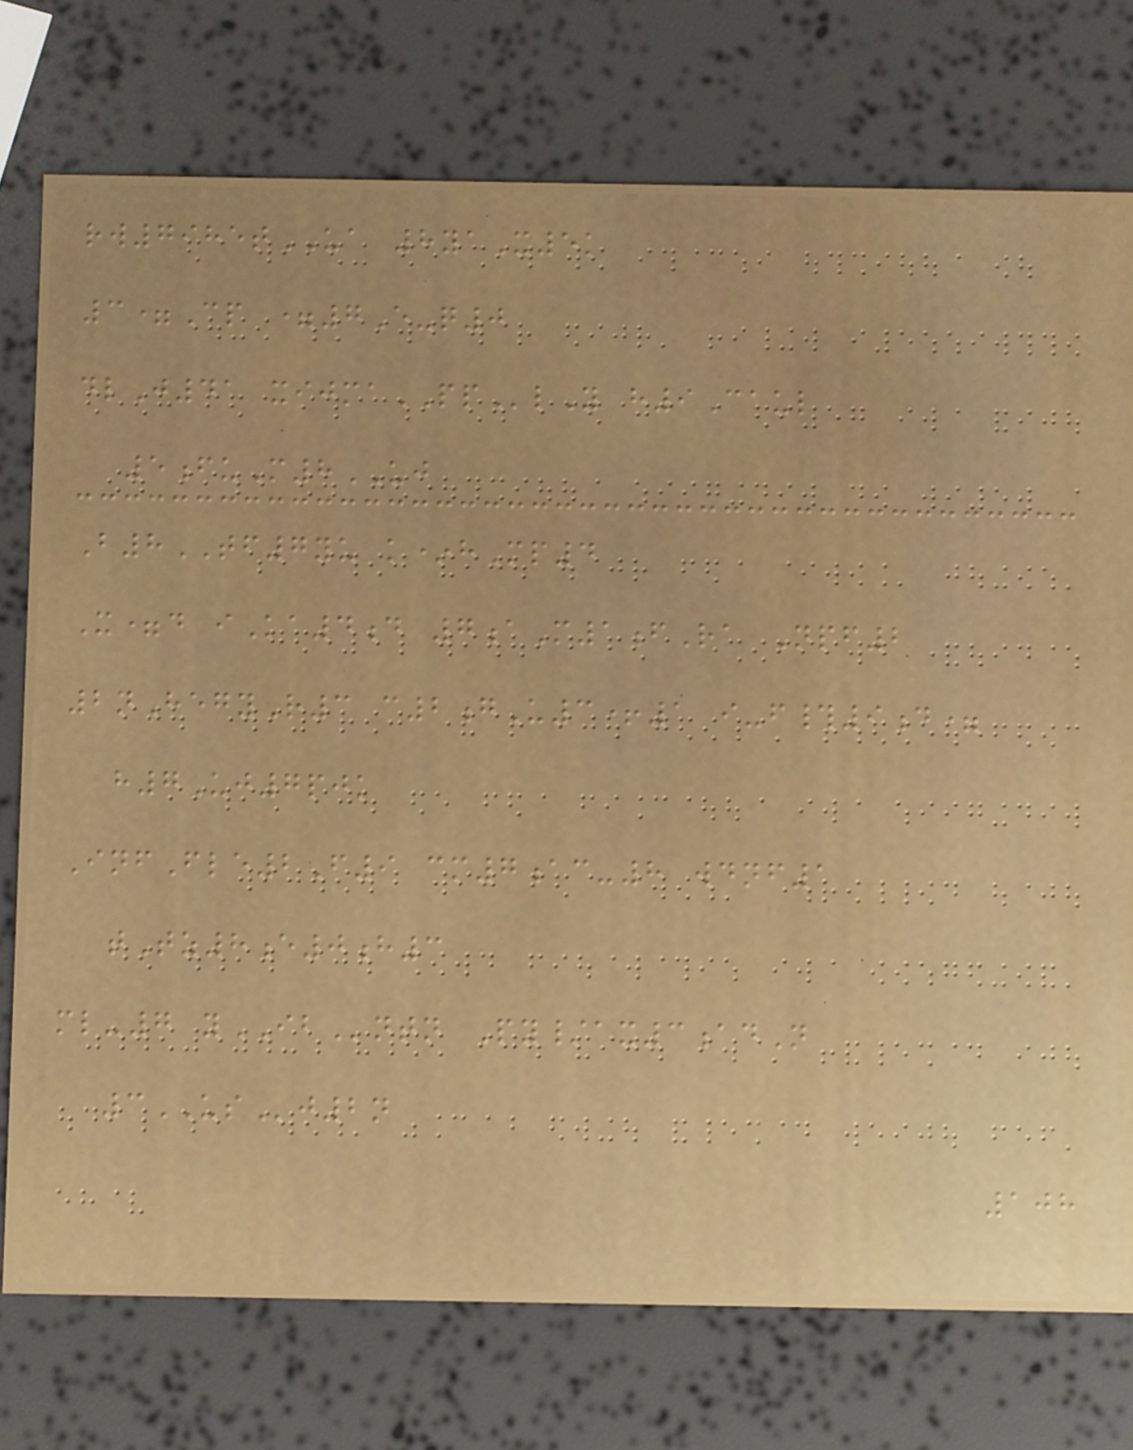rw7985tUA 8yaX5k
3=Cp =7E-q0
dlJ41 xijmaPPlY h9Caul
5fuM8UJ
B8TF7yu k*hMp4
X=d iKa4d 7aM1fRa Npf2
2nHegyR3 c2gU3+1 i-f#9d=
h7Uj7pjk
InfFle2F9 cm7ac-8 wdnf1
tTz8e0h3
ml-7 yIBntn Py/ax3adN
3USj2n
108
